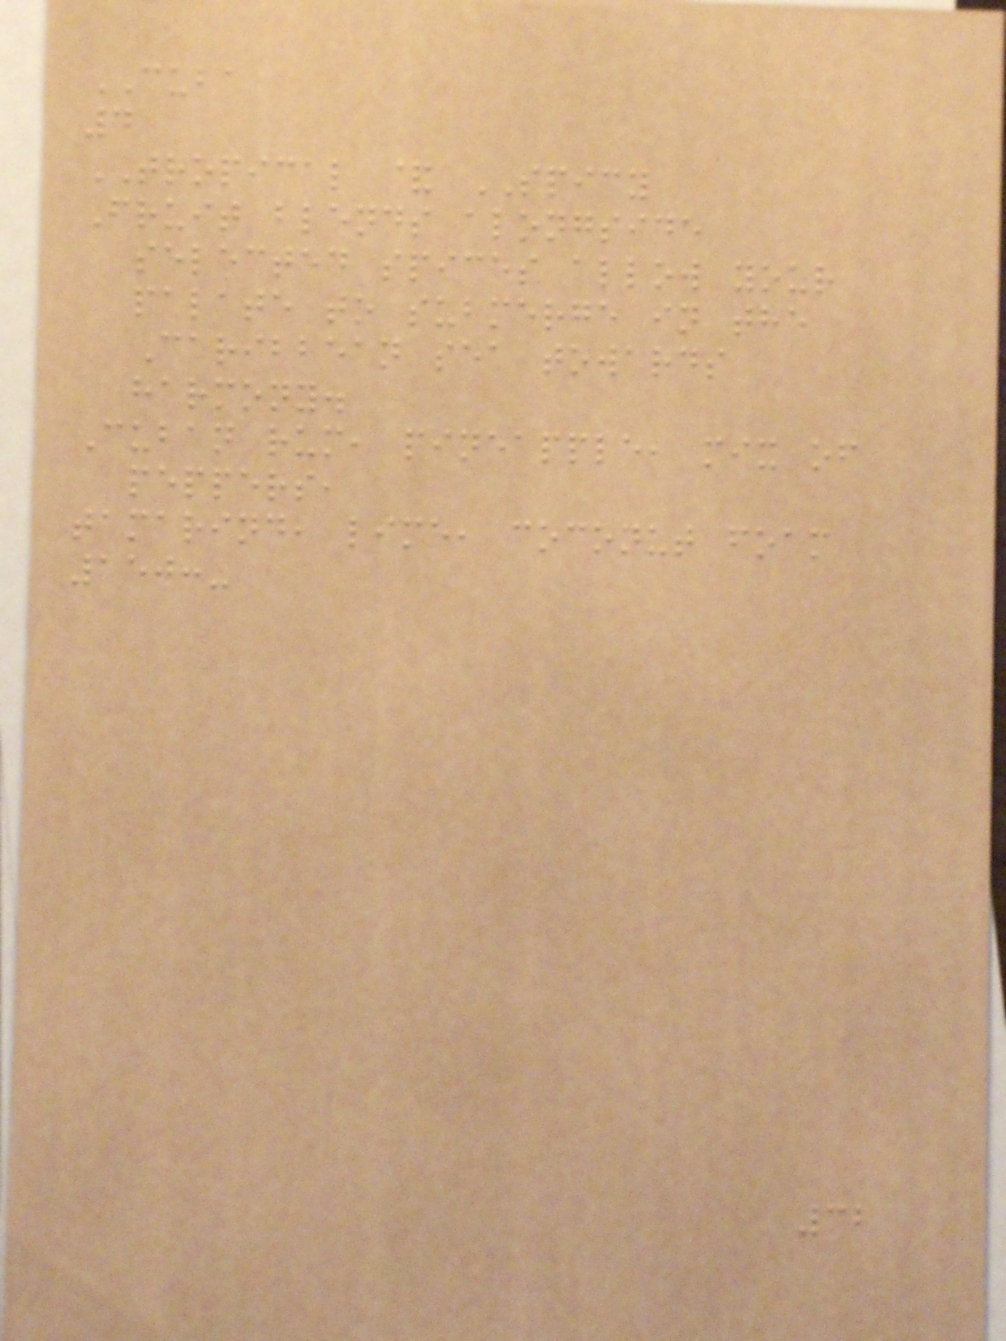CUBA
4
TROPICAL & SPICY
Fruit blends alongside
selected spices allow your
palate to submerge in the
Caribbean sea towards
harmony.
Cuban rum, pineapple, mix of
peppers,
tamarind, lime, coconut foam
150:-
32
